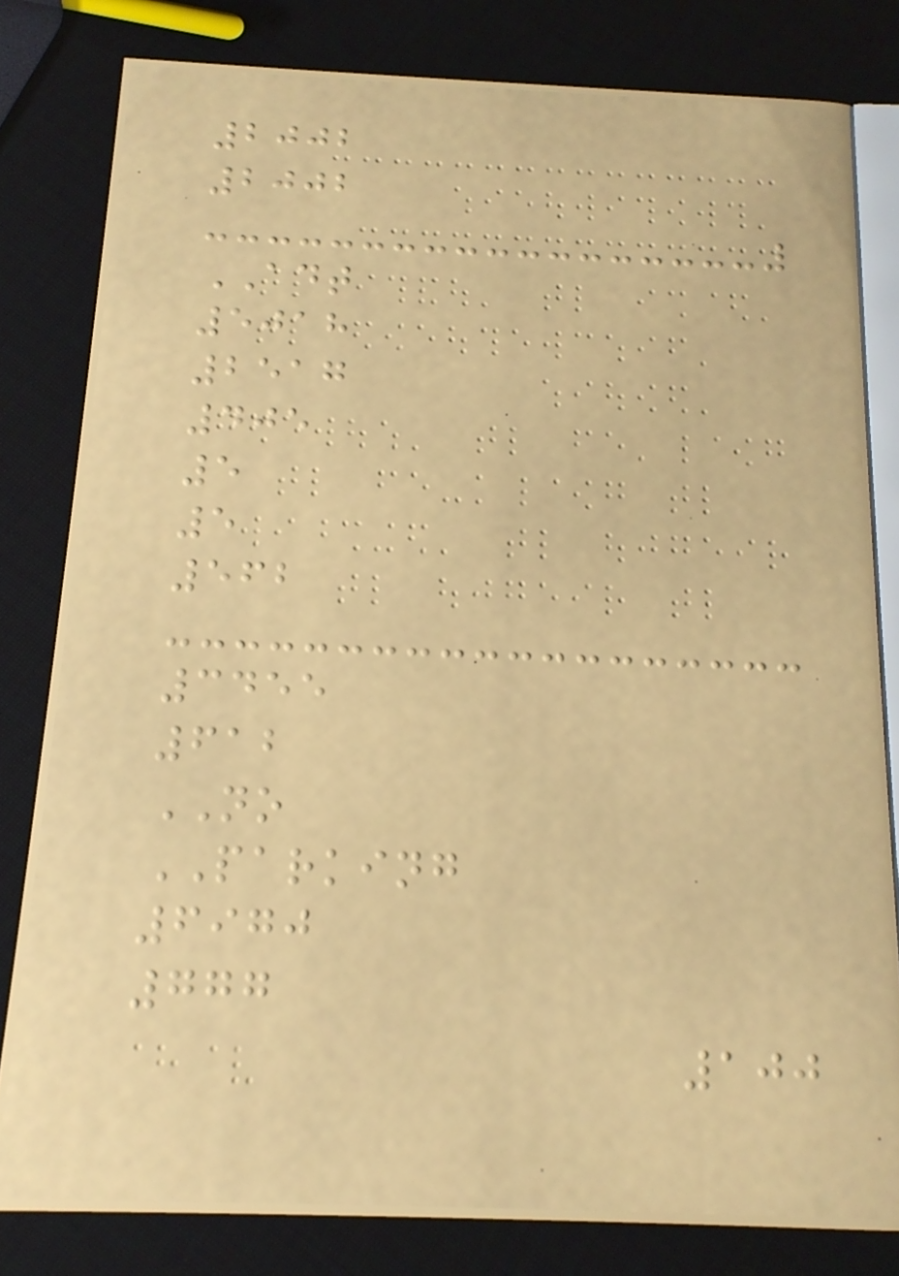2002
2002
ADT
5018
2517
405
5
5
562
3455
612
NO
PARKING
6970
777
100
